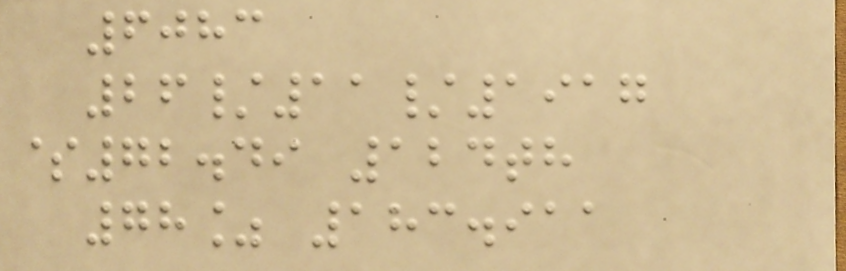6083
26/11/1917
$72.49 124th
78% 183.911
